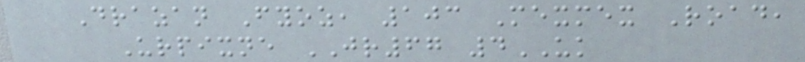Drazan Fyoz, 103 Mexmex Road,
Urpixne JR67 4UK
